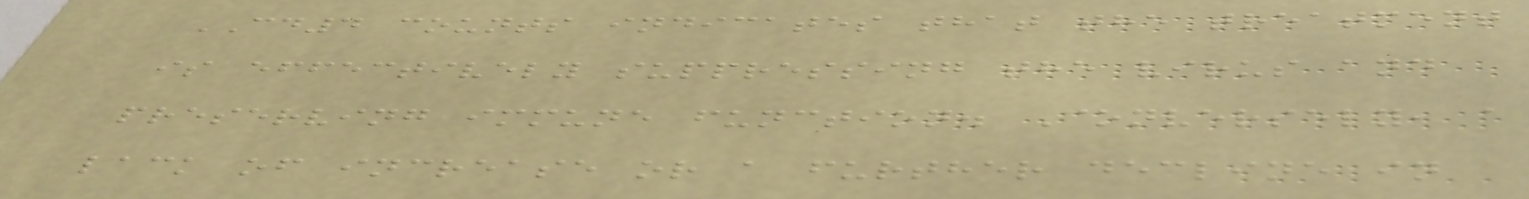CD4 counts indicates that the treatment
is effectively suppressing the virus and
preserving immune function. Conversely, a
lack of increase or a further decline in
